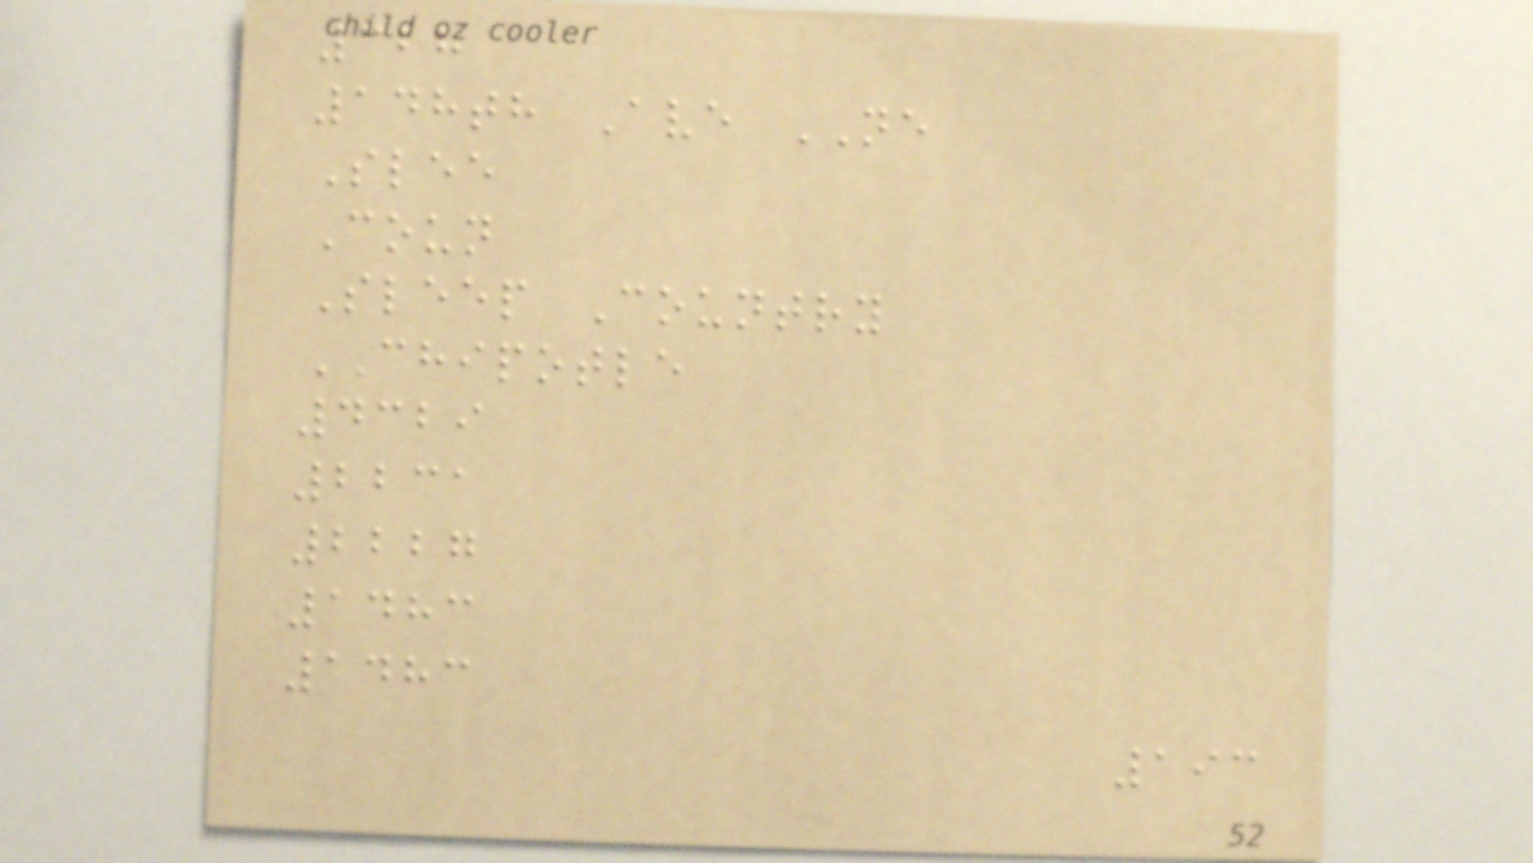328
148th Ave NE
Slee
Coun
Sleep Country
CHIPOTLE
4329
2231
2227
1483
1483
193
